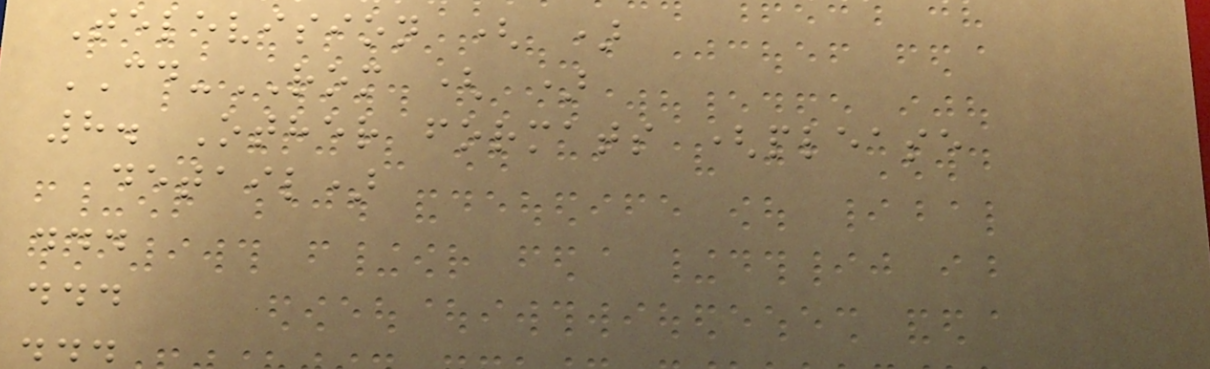Television ( )
CD-ROM ( )
8. Other formats (please
detail)
...
...
...
